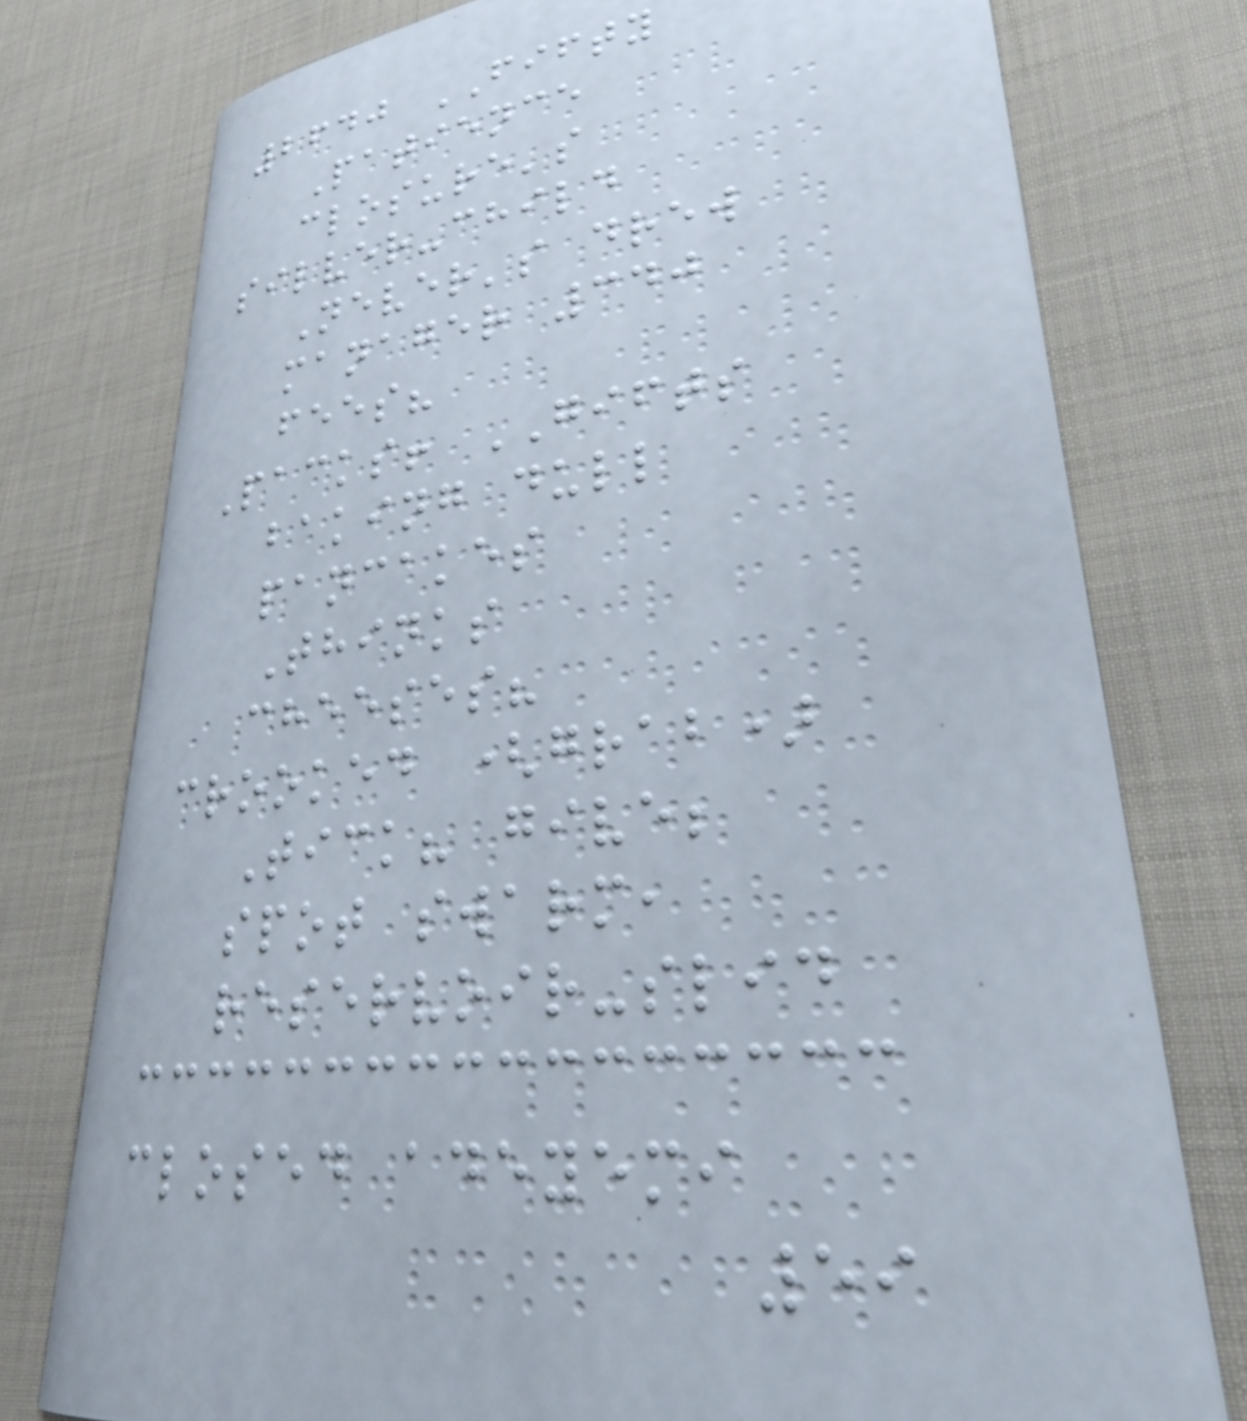2640 FIFTY
Patience
closure's
silver-child
Never's drew
manager 340
fees?
Packs! GIFTS
baking dull
pancakes
Thinks
cheeses?
crooked (grab)
Tick? give;
spot swarm,
reservoir-slid
closed adeyemi
59
